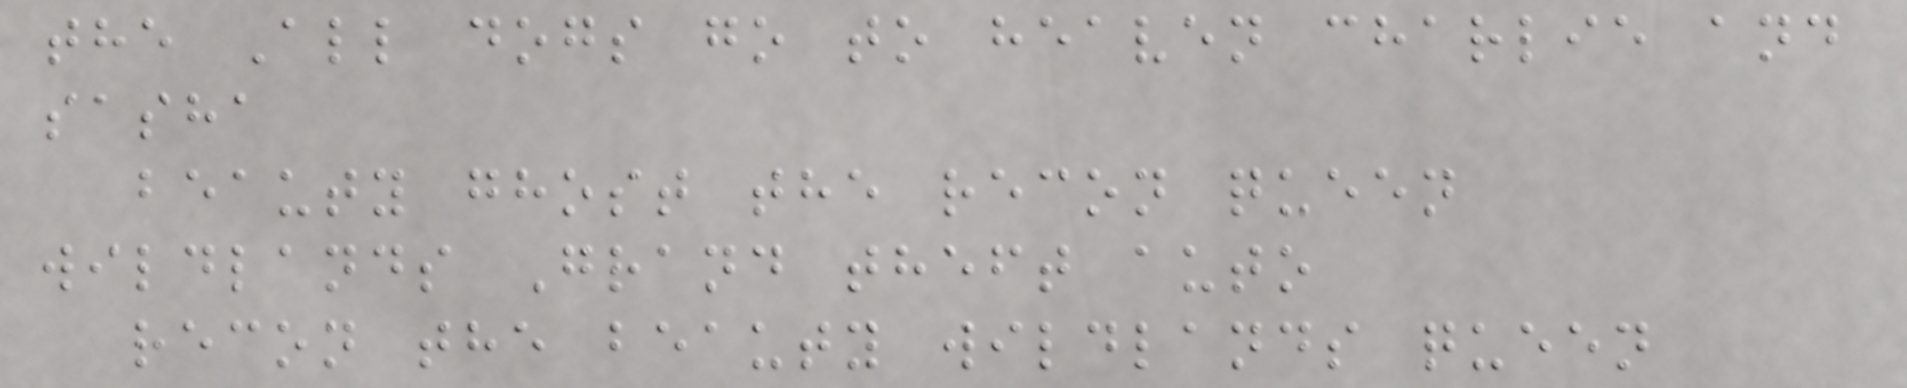the All dogs go to heaven charlie and
sasha
beauty ghost the recon queen
wildlands Grand theft auto
recon the beauty wildlands queen
